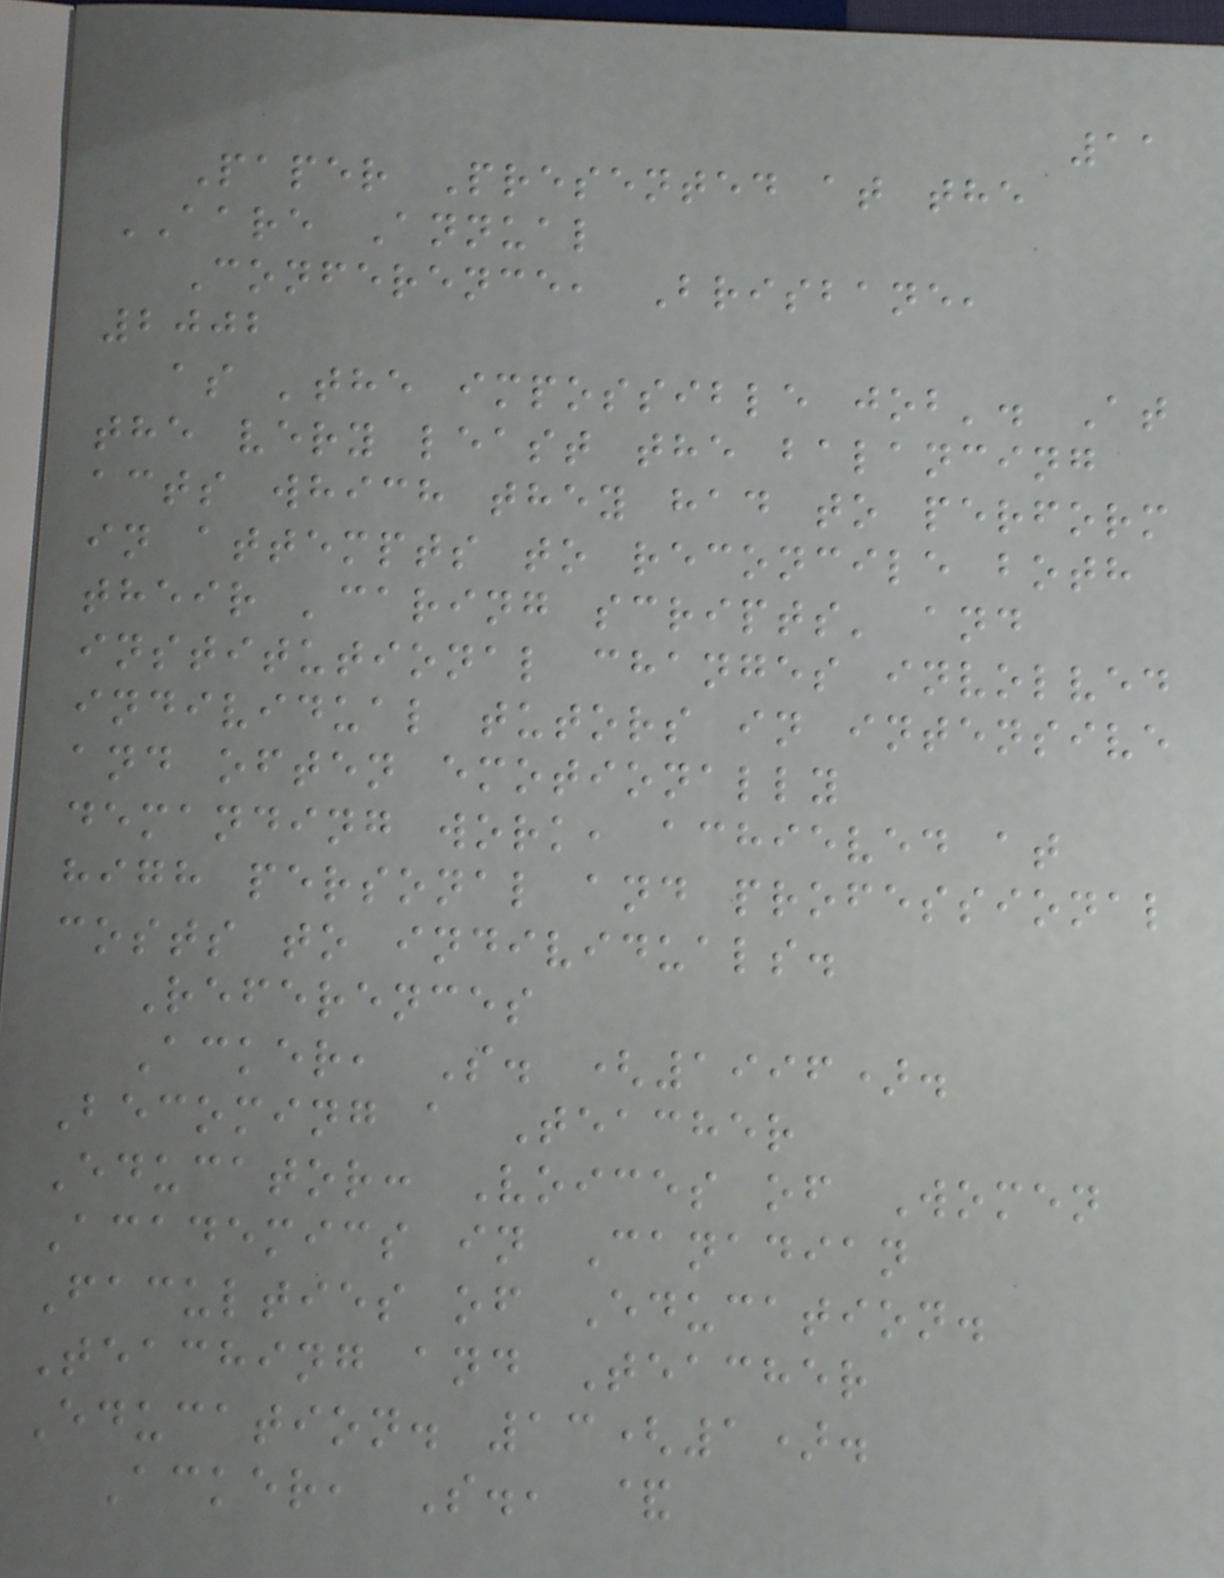11
Paper Presented at the
AARE Annual
Conference, Brisbane,
2002
as 'the impossible job'. At
the very least the balancing
acts which they had to perform
in attempts to reconcile both
their 'caring scripts' and
institutional changes involved
individual tutors in intensive
and often emotionally
demanding work, achieved at
high personal and professional
costs to individuals.
References
Acker, S. (1996).
Becoming a Teacher
Educator: Voices of Women
Academics in Canadian
Faculties of Education.
Teaching and Teacher
Education. 13(1).
Acker, S., &
